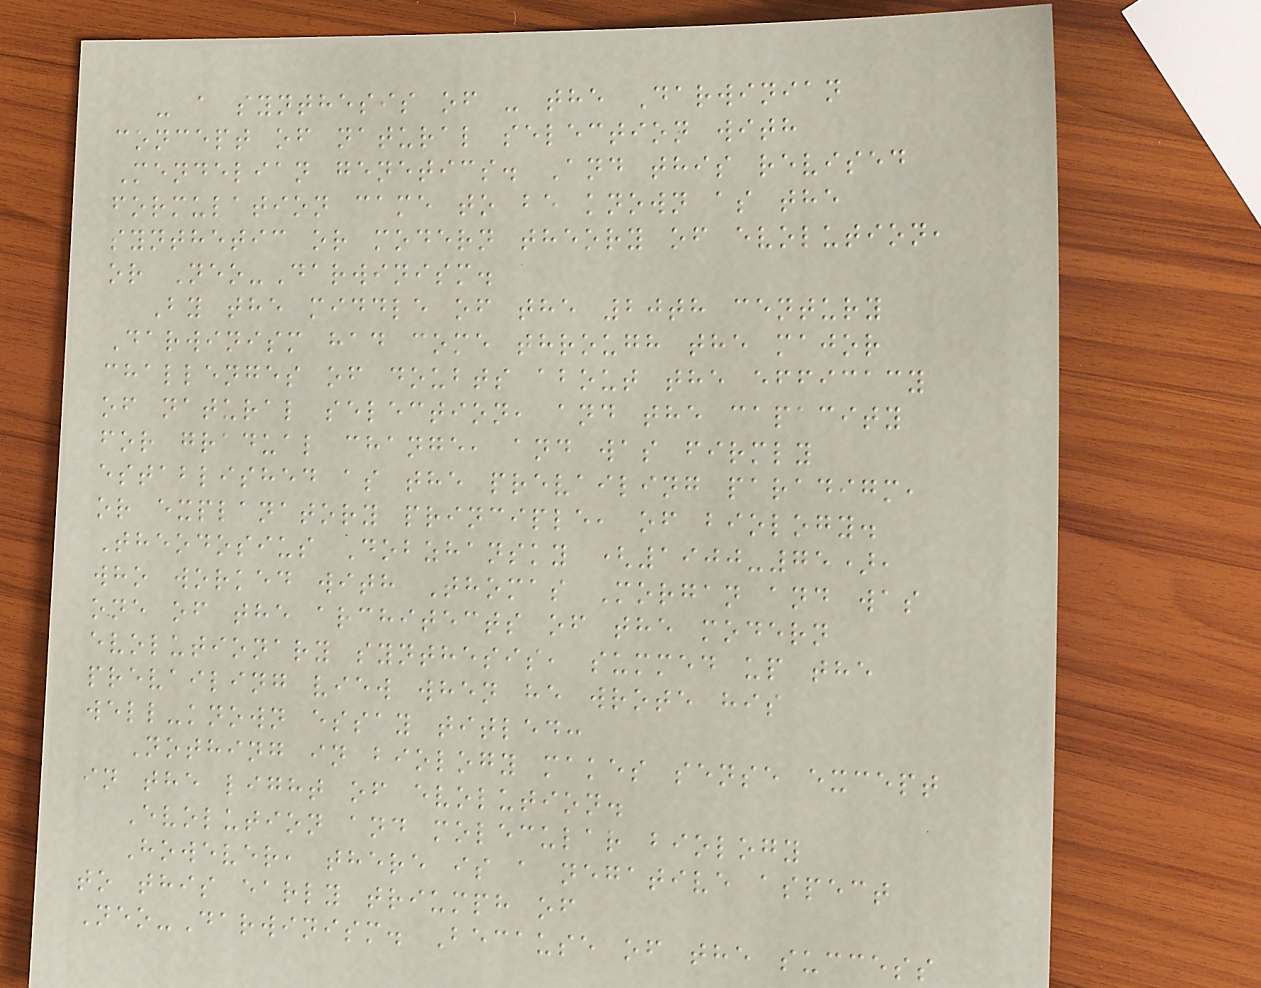- a synthesis of - the Darwinian
concept of natural selection with
Mendelian genetics. And this revised
formulation came to be known as the
synthetic or modern theory of evolution,
or Neo-Darwinism.
By the middle of the 20th century
Darwinism had come through the major
challenges of doubts about the efficacy
of natural selection, and the capacity
for gradual change, and was firmly
established as the prevailing paradigm,
or explanatory principle, of biology.
Theodosius Dobzhansky (1900-75),
who worked with Thomas Morgan and was
one of the architects of the modern
evolutionary synthesis, summed up the
prevailing view when he wrote his
well-known essay titled:
Nothing in biology makes sense except
in the light of evolution.
Evolution and molecular biology
However, there is a negative aspect
to this early triumph of
Neo-Darwinism. Because of the success
